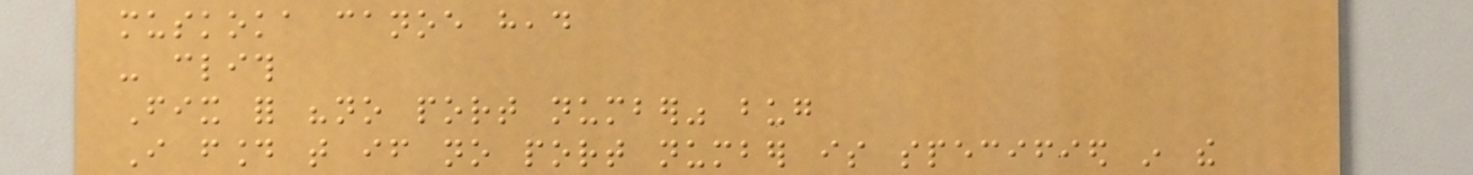muskoka canoe head
- clith
Fix for "no port number" bug
I found that if no port number is specified in the
